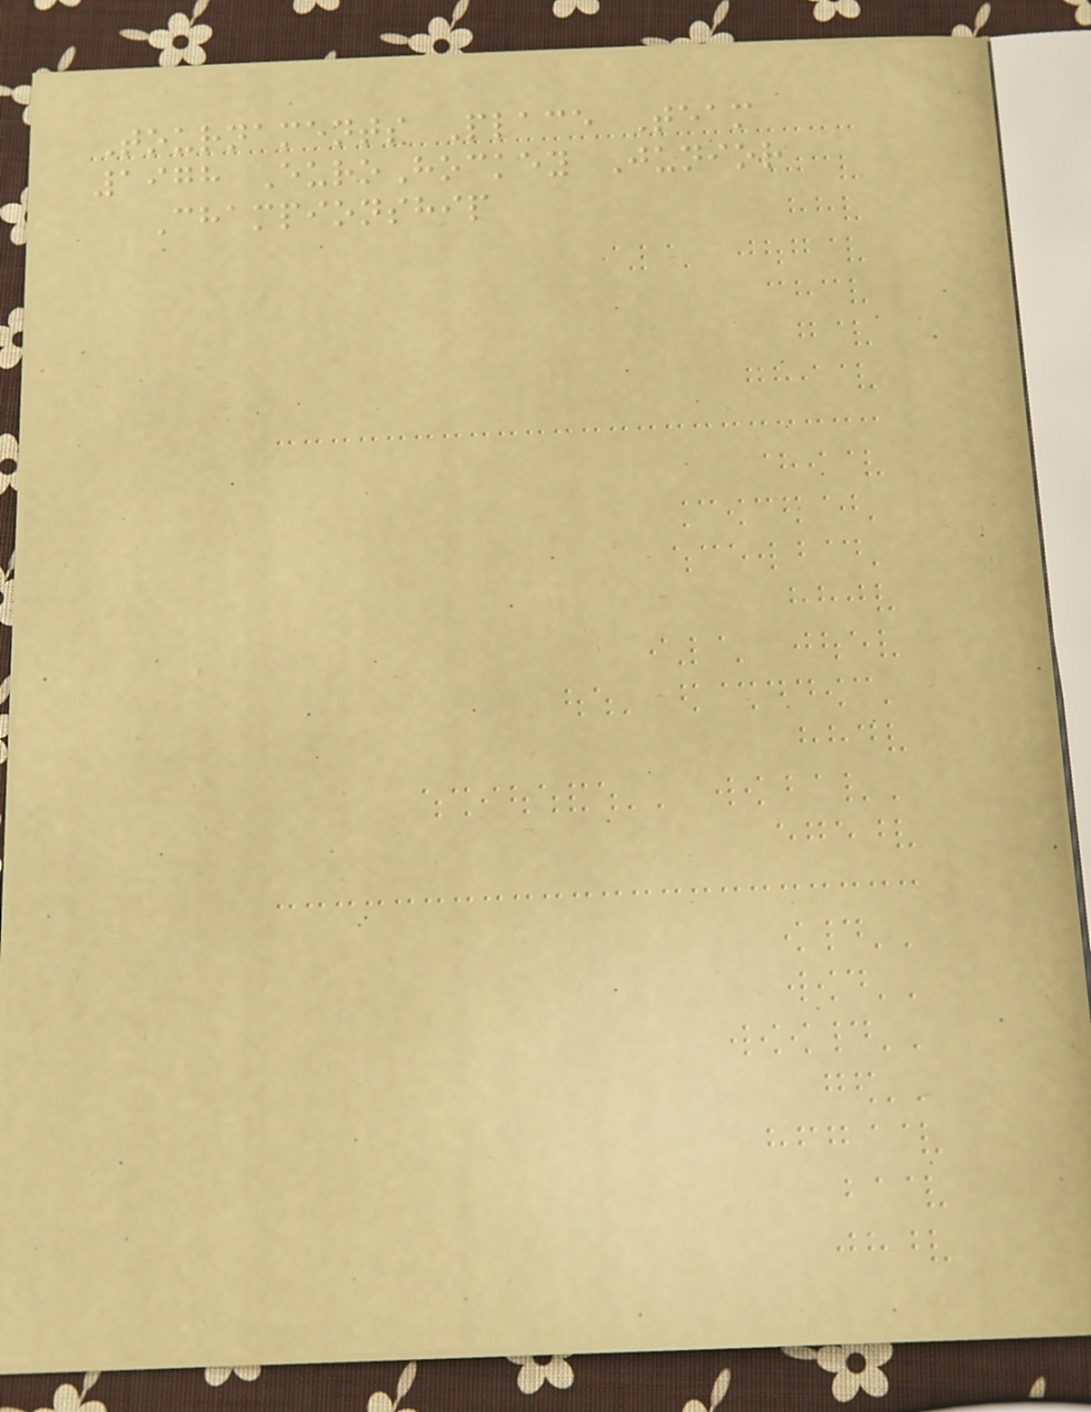Tournaments Place Team
1978 EuroHockey Junior
Championship
